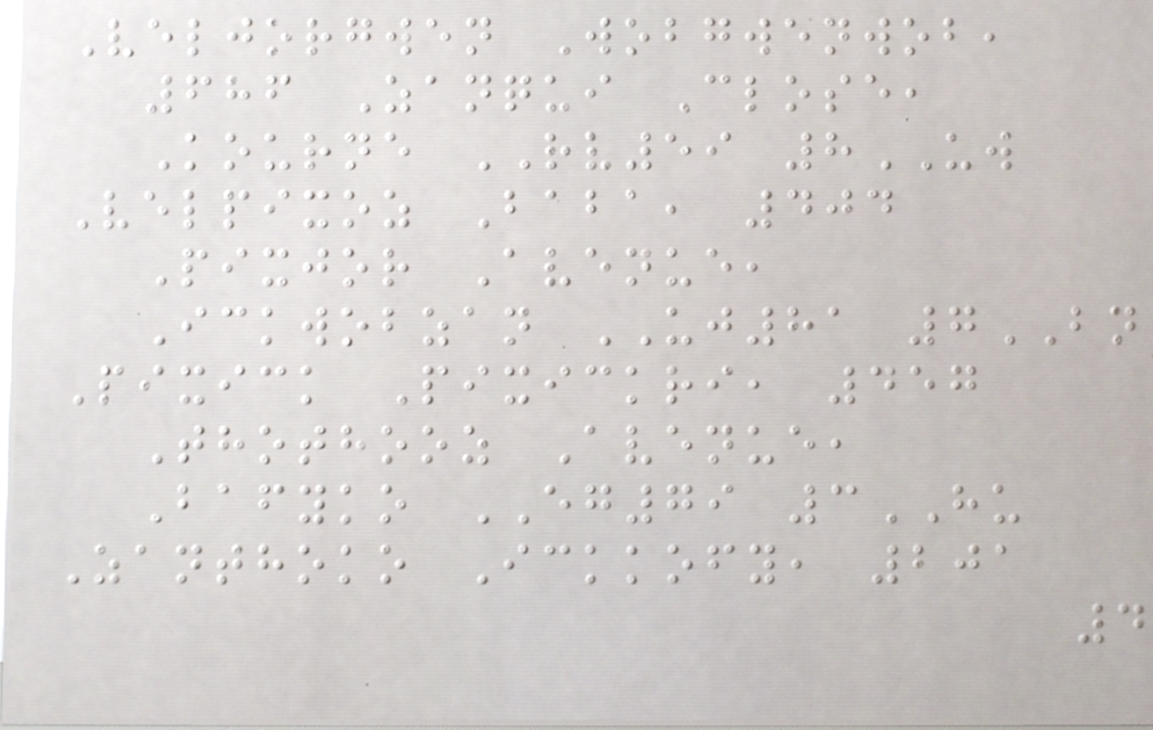Veljorgwen Wobgwenwob,
686 Zanqui Close,
Kourne RV59 8UW
Velpixoz Baba, 404
Pixjor Avenue,
Ickwobzan UJ81 7BN
Pixick Pixickri, 457
Thothooz Avenue,
Bafyko EG79 3HU
Zanthoko Ickkofy, 201
4
